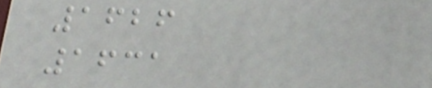1626
1631
